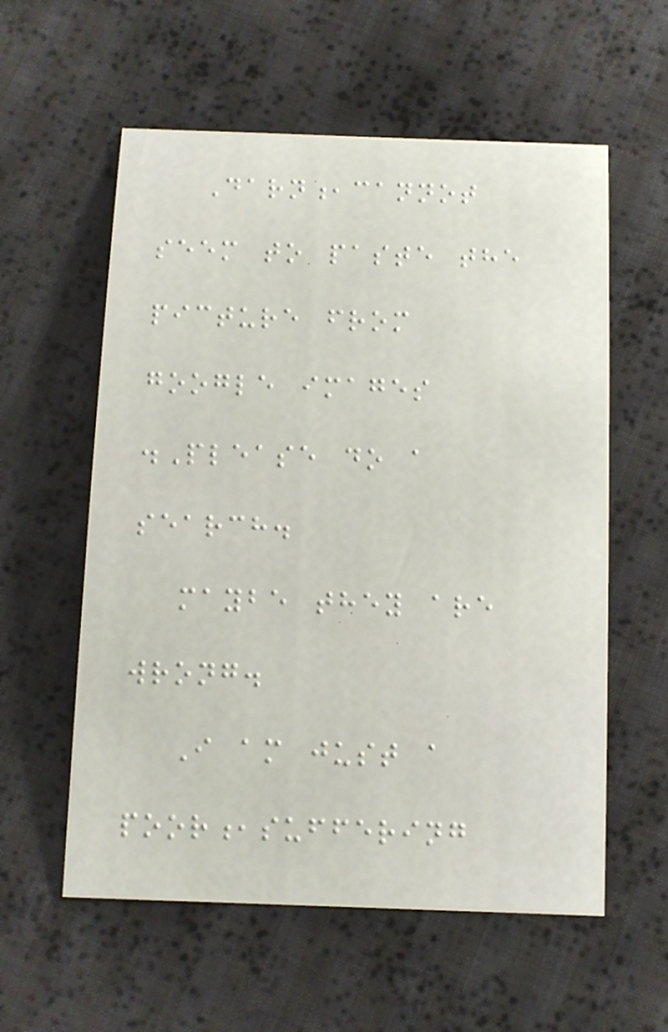Darn,cannot
seem to paste the
picture from
google images
.Please do a
search.
maybe they are
wrong.
I am just a
poor,suffering
